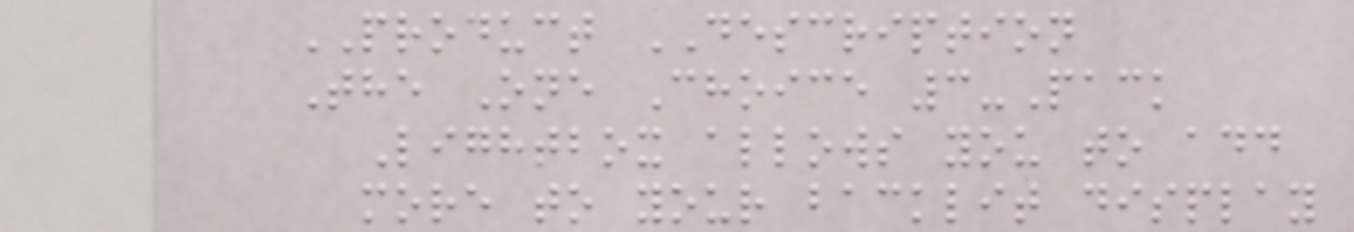PRODUCT DESCRIPTION
The One Choice 3-Pack
Lightbox allows you to add
more to your backlit display
